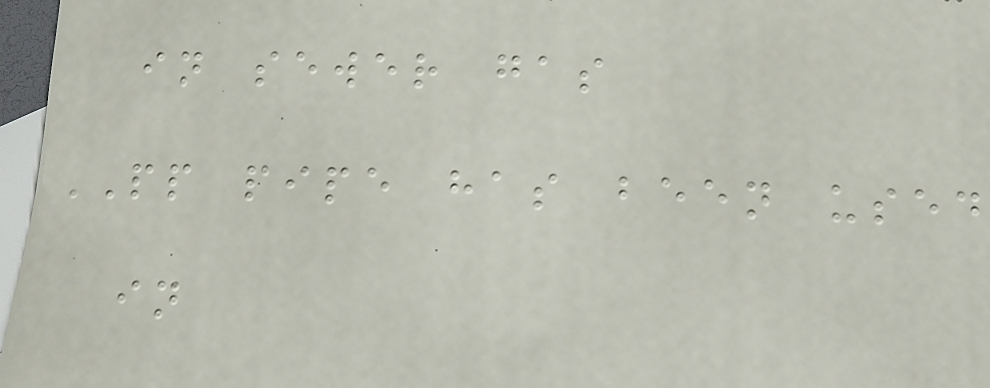in sewer gas
PP pipe has been used
in
